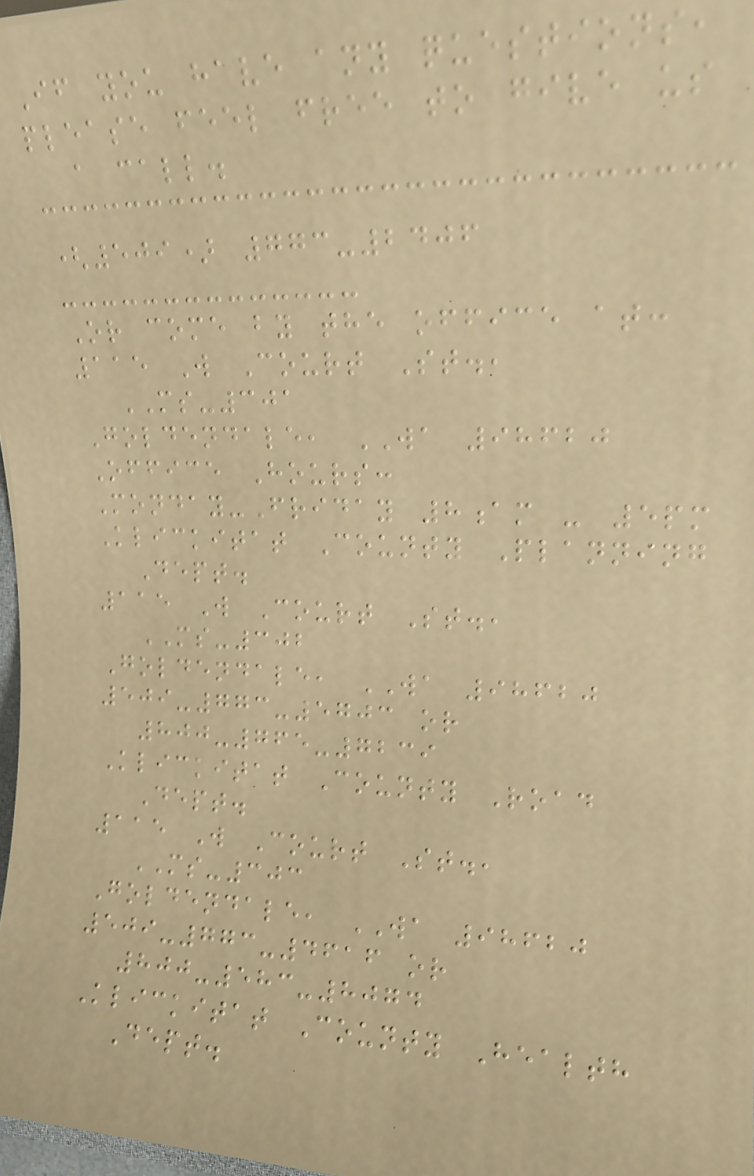If you have any questions,
please feel free to give us
a call.
(509) 773-2406
Or come by the office at:
115 W Court St.,
MS-301
Goldendale, WA 98620
Office Hours:
Monday-Friday 8am - 5pm
Klickitat County Planning
Dept.
115 W Court St.,
MS-302
Goldendale, WA 98620
509-773-5703 or
800-765-7239
Klickitat County Road
Dept.
115 W Court St.,
MS-303
Goldendale, WA 98620
509-773-4616 or
800-583-8074
Klickitat County Health
Dept.
